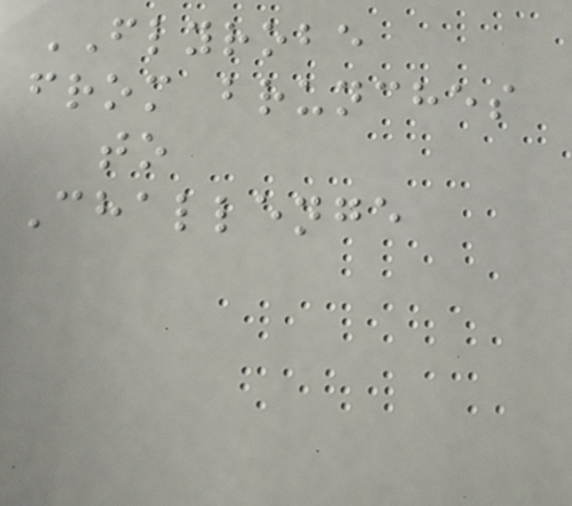FLYROBE
from brunches
to
Challenge
